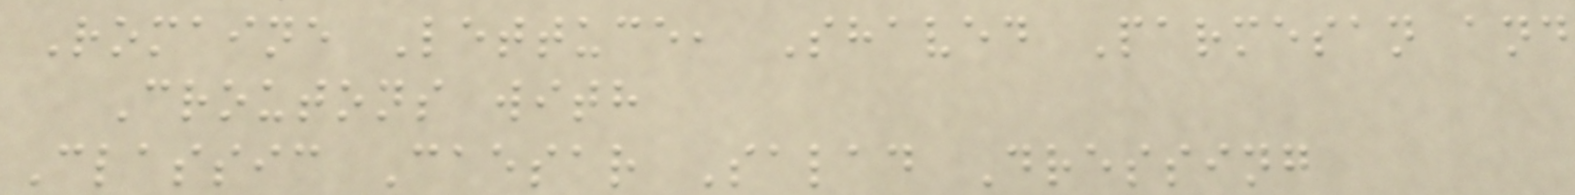Romaine Lettuce, Shaved Parmesan and
Croutons with
Classic Caesar Salad Dressing
